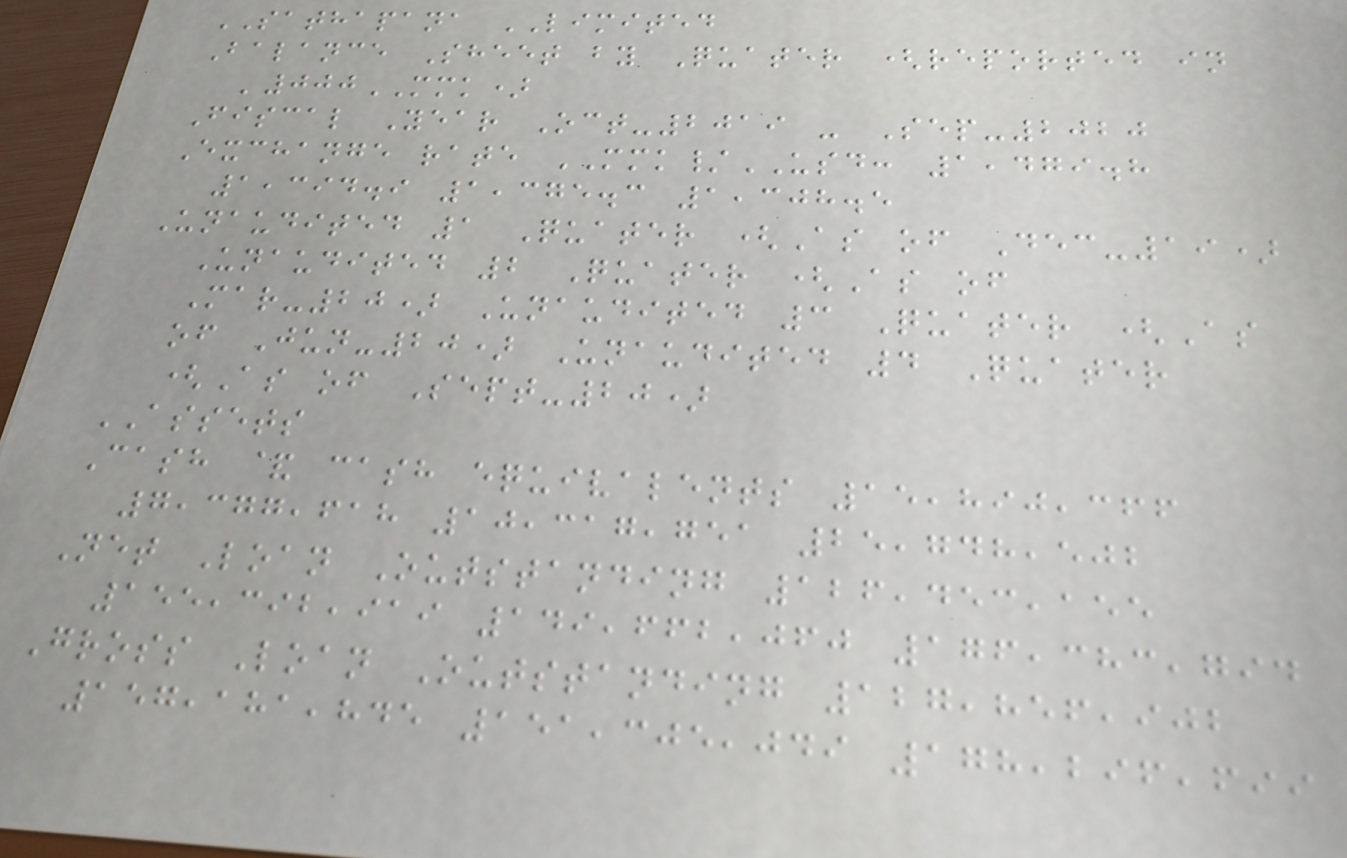SATHAPANA LIMITED
Balance Sheet by Quater (reported in
'000MMK)
Fiscal Year Oct-2019 - Sep-2020
Exchange rate MMK/USD: 1,479.8
1,394.9 1,375.3 1,308.5
Unaudited 1 Quater (As of Dec-19)
Unaudited 2 Quater (As of
Mar-20) Unaudited 3 Quater (As
of Jun-20) Unaudited 4 Quater
(As of Sept-20)
ASSETS
Cash & cash equivalents 15,890,366
7,377,618 10,317,751 25,748,502
Net Loan Outstanding 126,453,155
155,392,919 149,662,060 176,383,794
Gross Loan Outstanding 127,856,902
157,181,845 151,305,049 178,296,699
